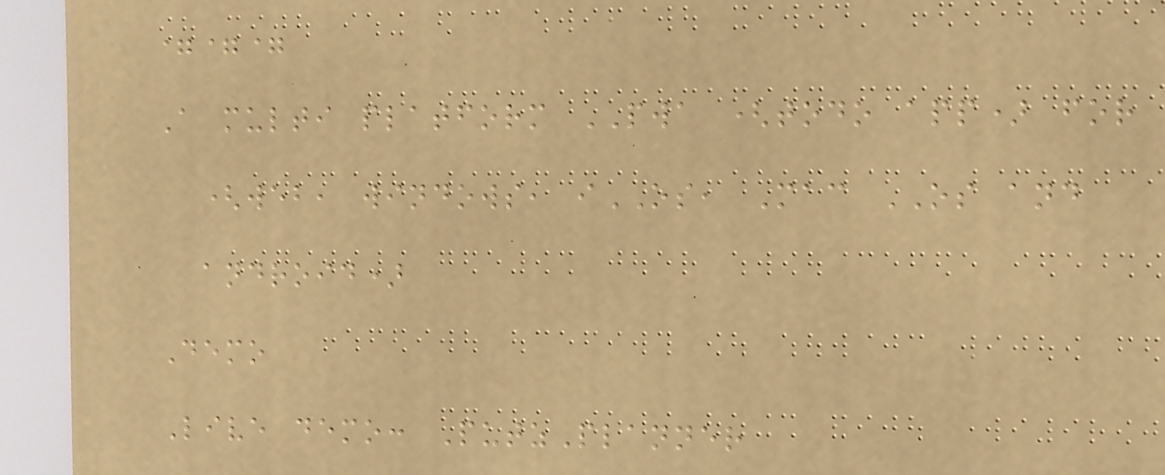===
A multi platform PWA (todo app) for
(web, windows, iOS, Mac OS and
android)
Demo
Live demo: PutzPlanner
